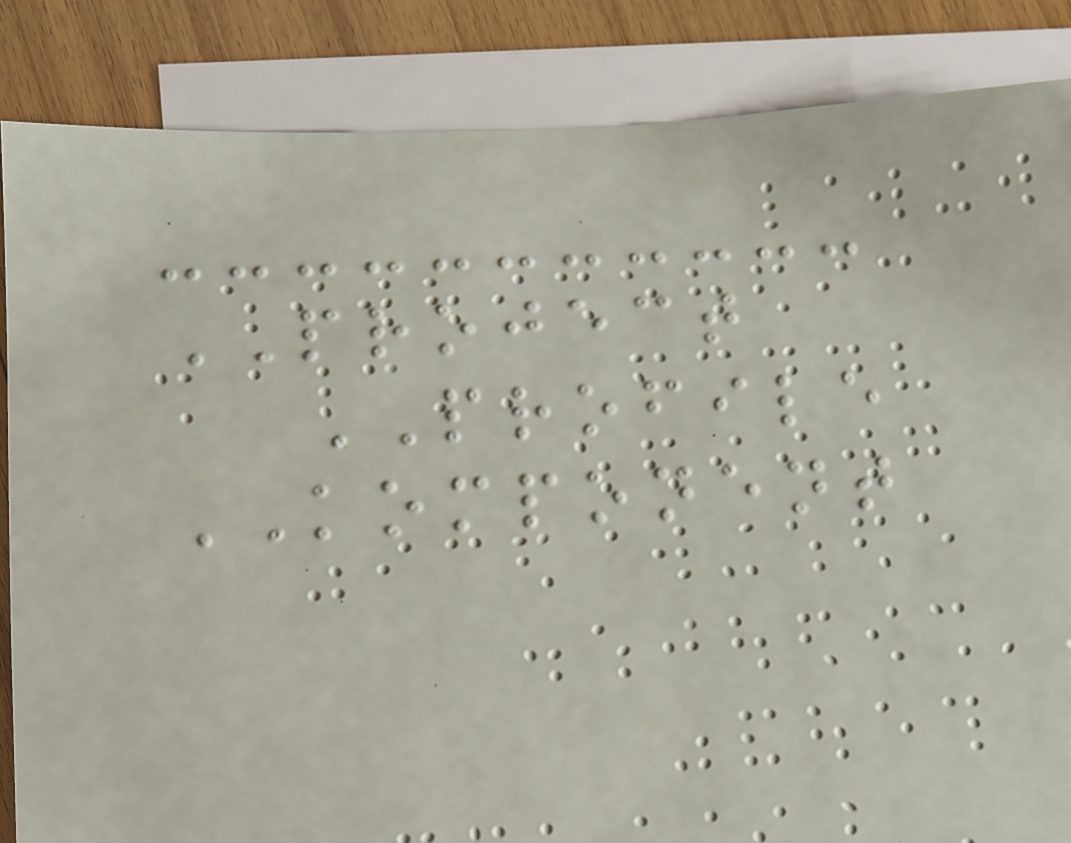PROJECT
PROFILE
KOMPONENT
